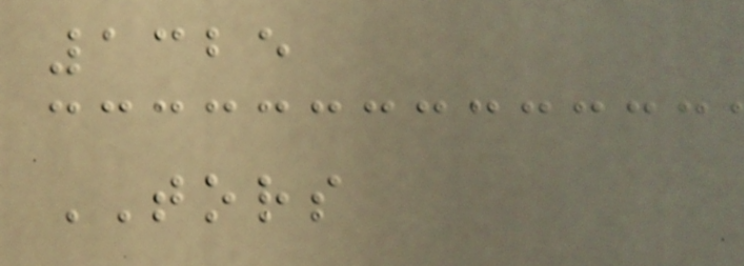1325
TORS
